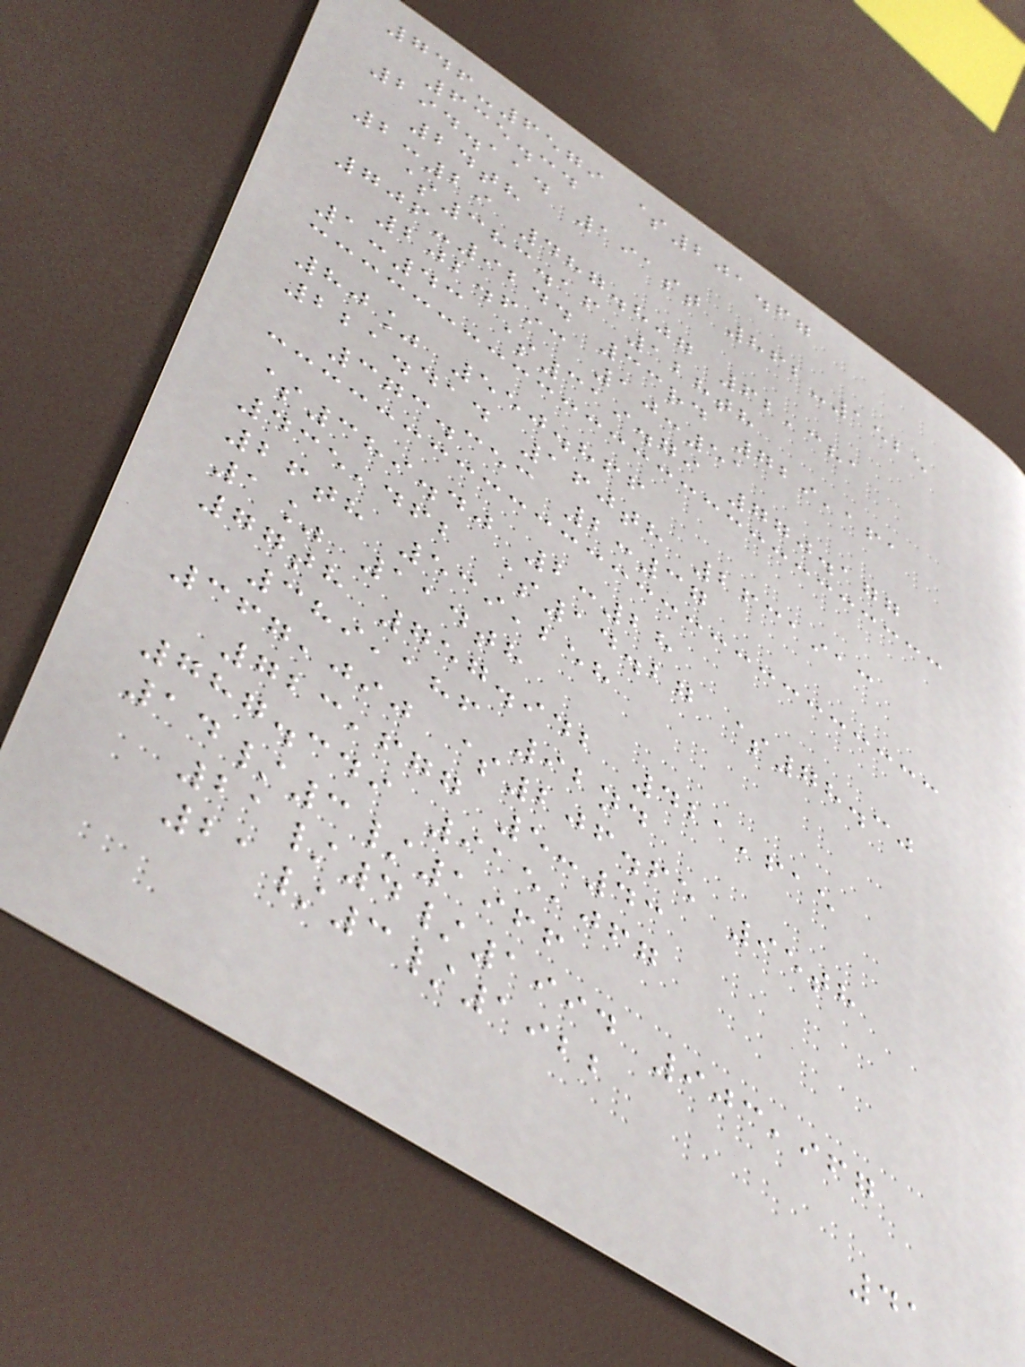746-6579 $201.67
635.34
294.114 191st 862-1525
24th
2:29 487.807 62,381
$383.16 128th
706-9244 33rd 729,161
202.693 10:51
1:43 $319.79 770.177
80% 550.866
221.414 160th 2631913
373.353 2:37
$389.40 2:28
435,462 $14.27 $78.30
26th 539,258
1% 114th
77th 757.942 421,615
389,186 92nd
367,090 $206.65 95th
723,677 5:43
787.349 915,067
14/3/1966
21/4/1994 903,967
21/3/1922
41
